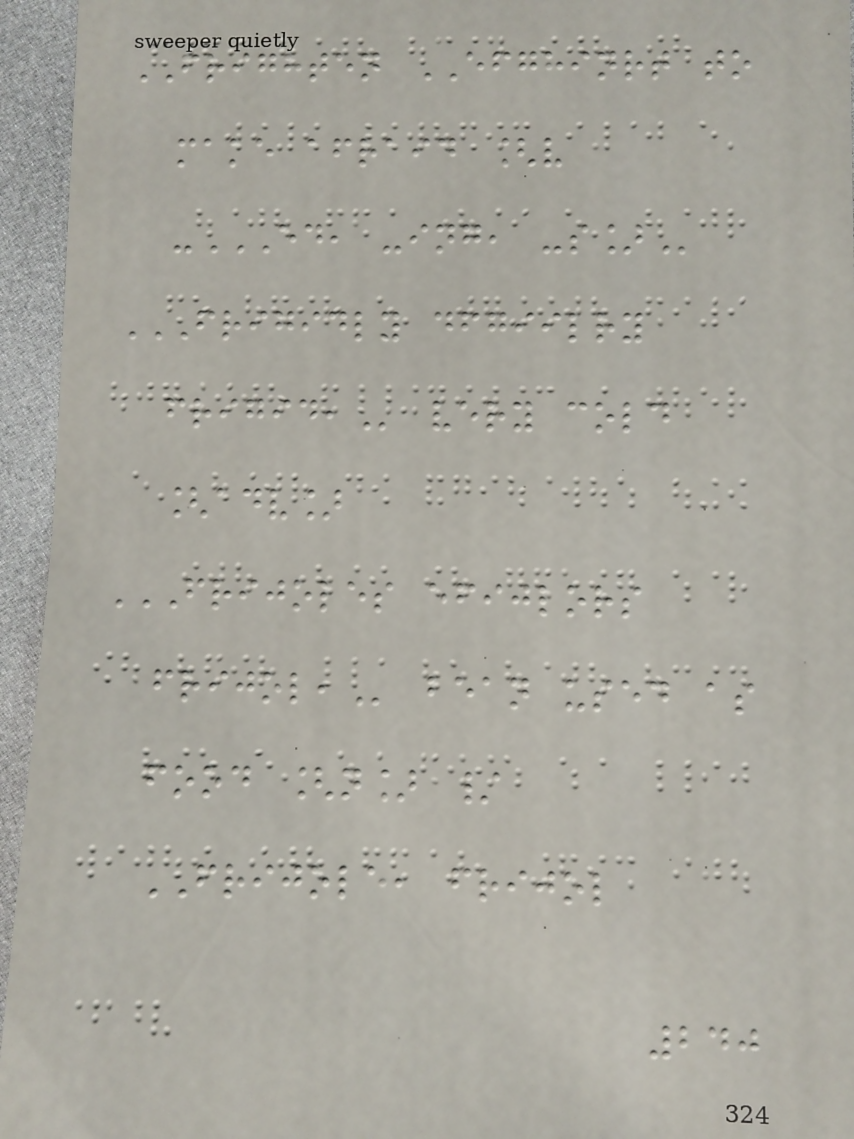FRIGHTEN EFGHINRT to
make afraid [v
-ED, -ING, -S]
FRIGIDLY DFGIILRY
FRIGID, very cold
[adv]
FRIJOLES EFIJLORS
FRIJOL, bean used as
food [n] /
FRIJOLE, frijol
240
